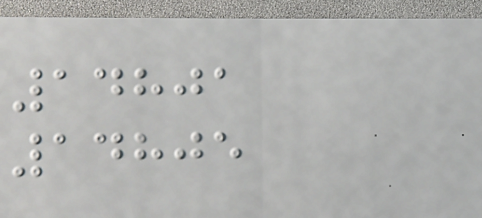14801
14805
